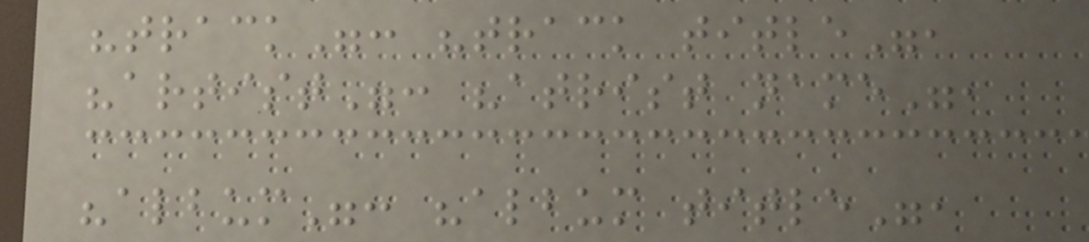"track": "track title",
"artist": "atrist name",
"album": "album title",
